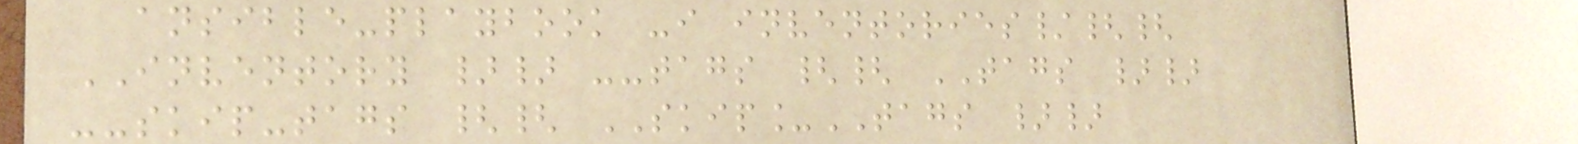ansible-playbook -i inventories/{{
INVENTORY }} --tags {{ TAGS }}
--skip-tags {{ SKIP_TAGS }}
